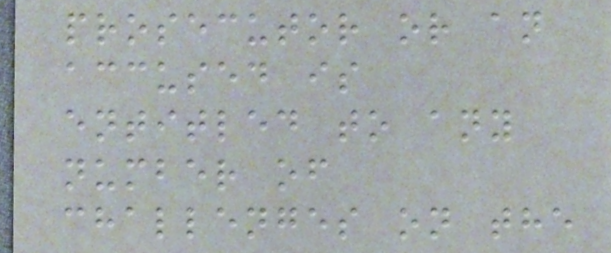prosecutor or an
accused is
entitled to any
number of
challenges on the
